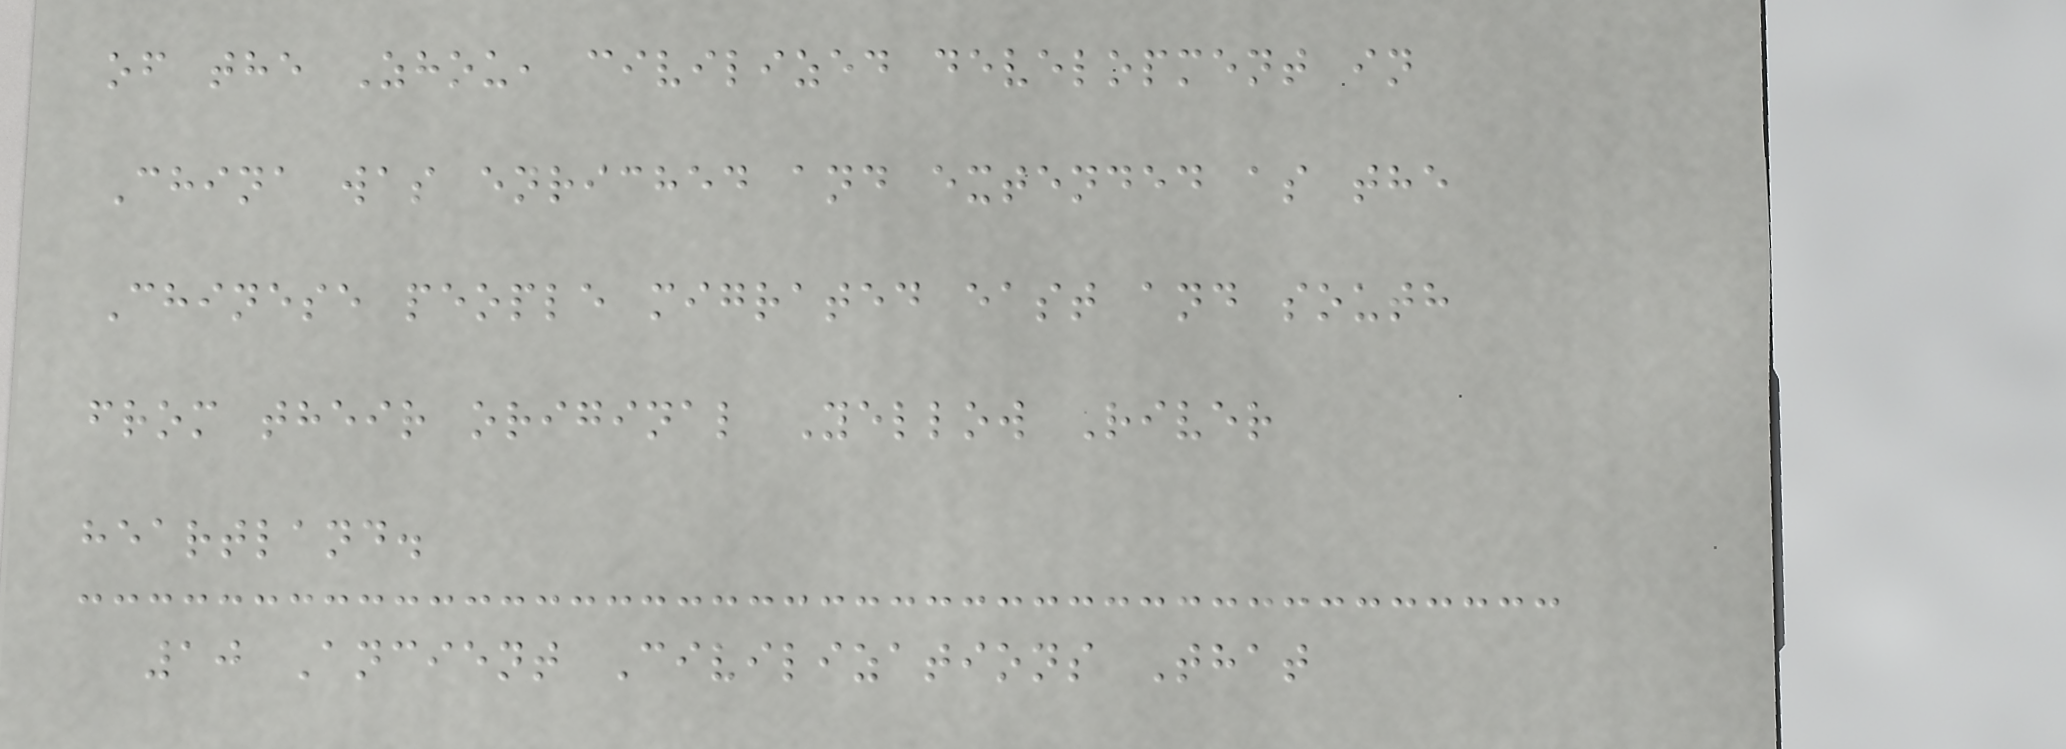of the Zhou, civilized development in
China was enriched and extended as the
Chinese people migrated east and south
from their original Yellow River
heartland.
10 Ancient Civilizations That
